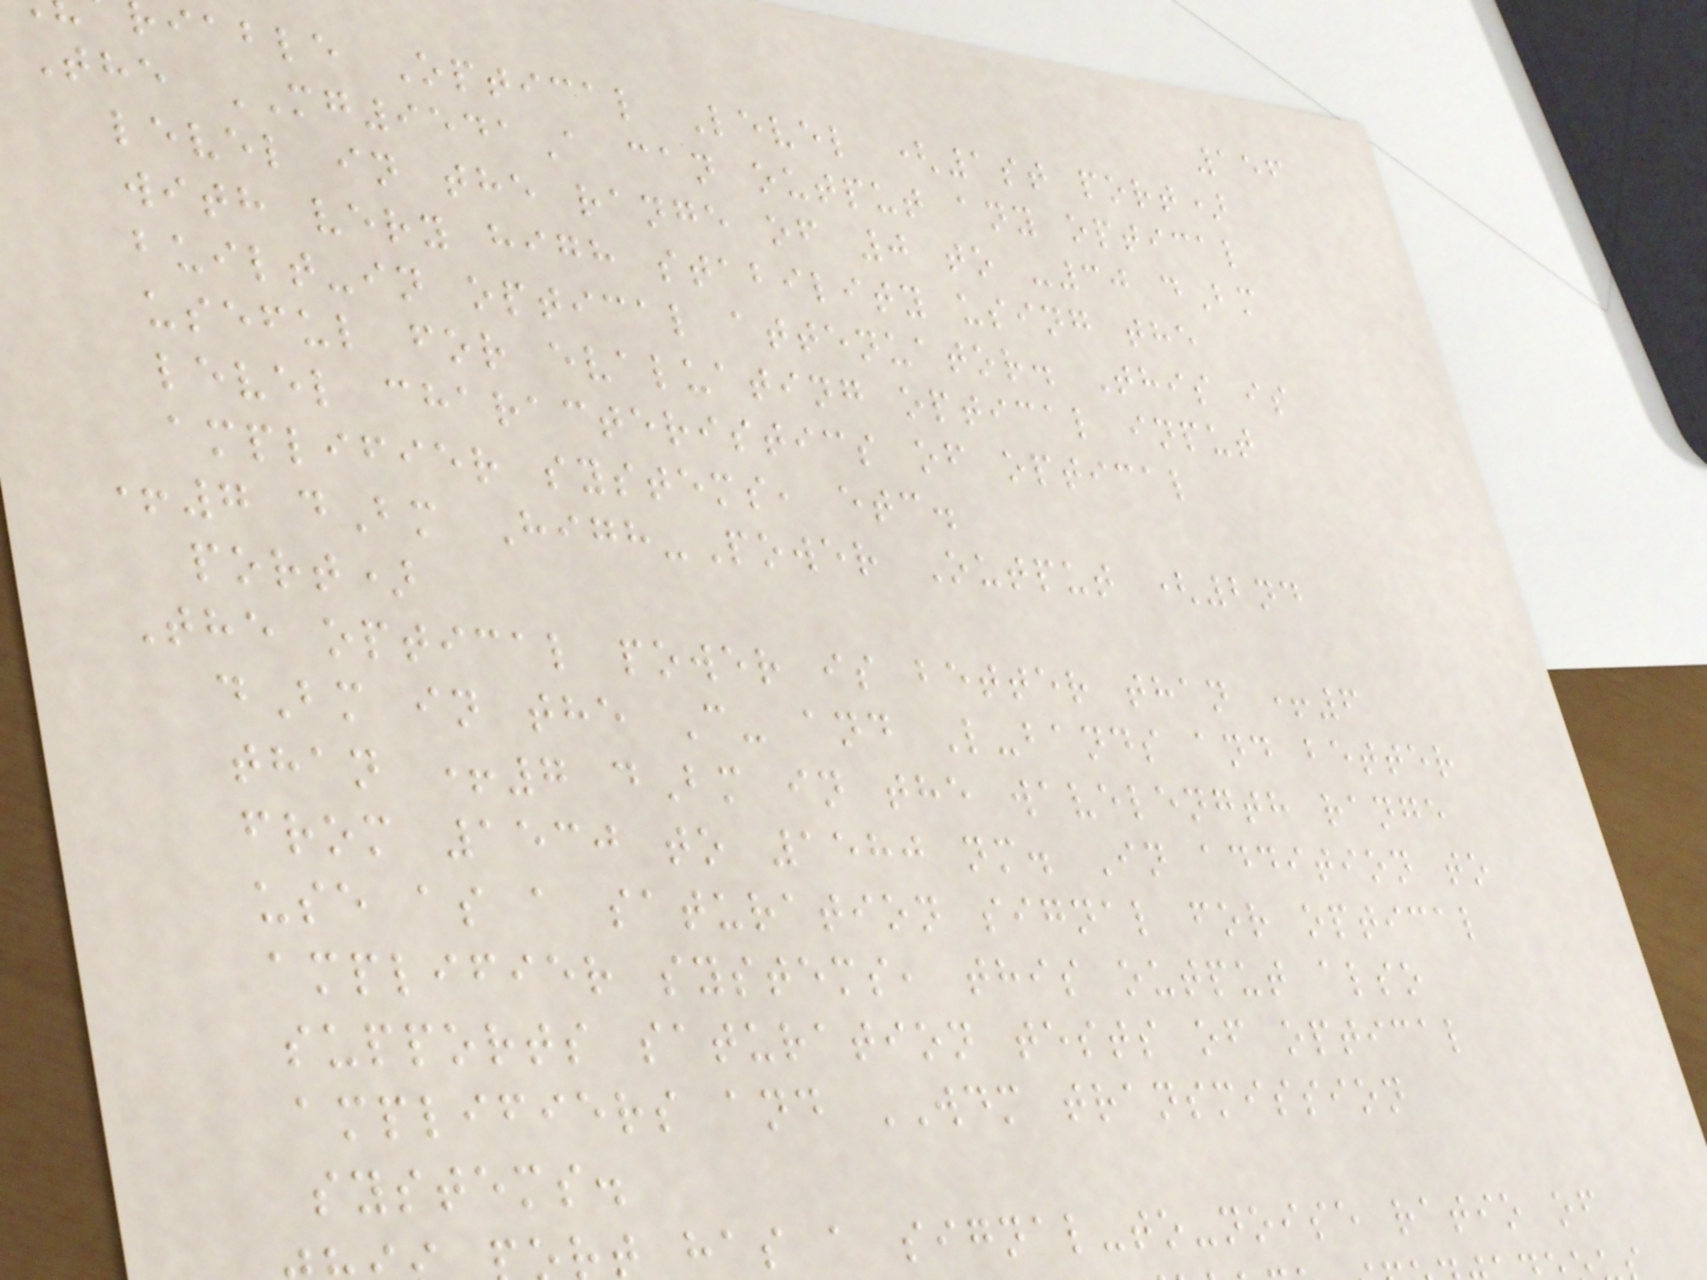156
iable Optical Level (1st port)
The MG9541A can output any optical
level in the range of 0 to -30 dBm
with very high stability using the
built-in optical attenuator. This is
useful for evaluating optical input
level characteristics of optical
amplifier systems, etc.
+7 dBm High-Power Output (2nd
port)
The optical power is better than +6
dBm in the C- and L-bands and better
than +7 dBm in the wavelength range
from 1530 to 1580 nm. In addition to
use as a saturation signal for optical
amplifier systems, this output also
supports saturation tests of optical
amplifiers and WDM transmission
systems.
t has a signal-to-noise ratio of
